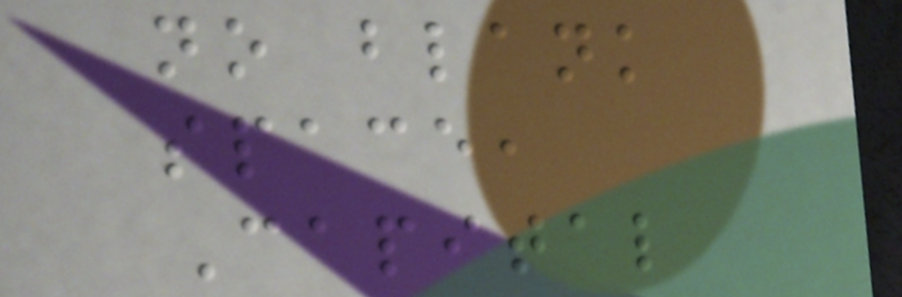no blank
space,
Capital
